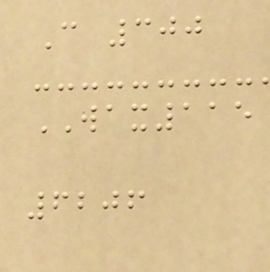C 300
WAX115
6206
